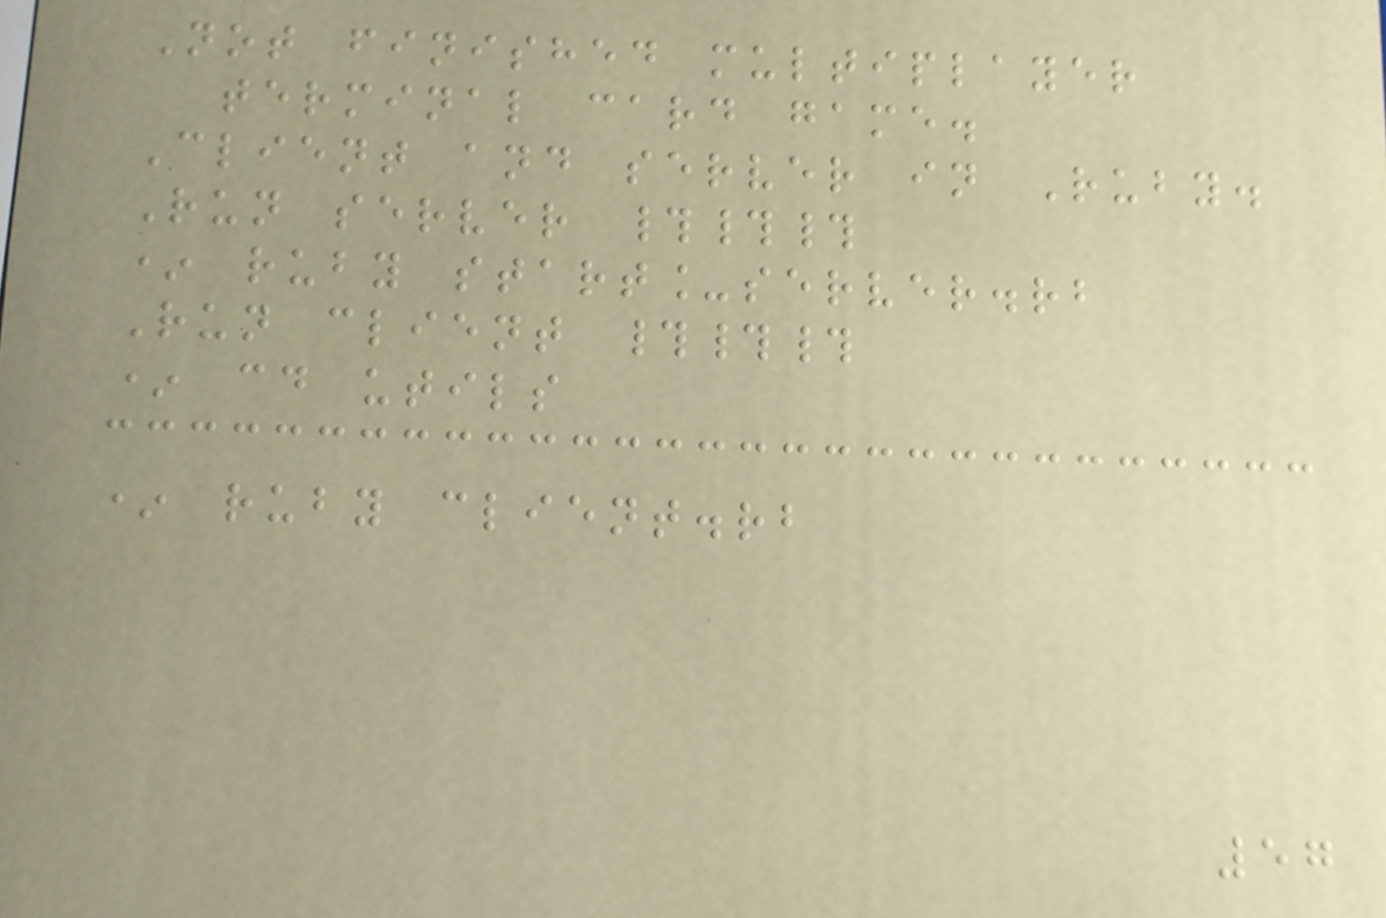Not finished multiplayer
terminal card game.
Client and server in Ruby.
Run server ###
* ruby start_server.rb
Run client ###
* cd utils
* ruby client.rb
57
